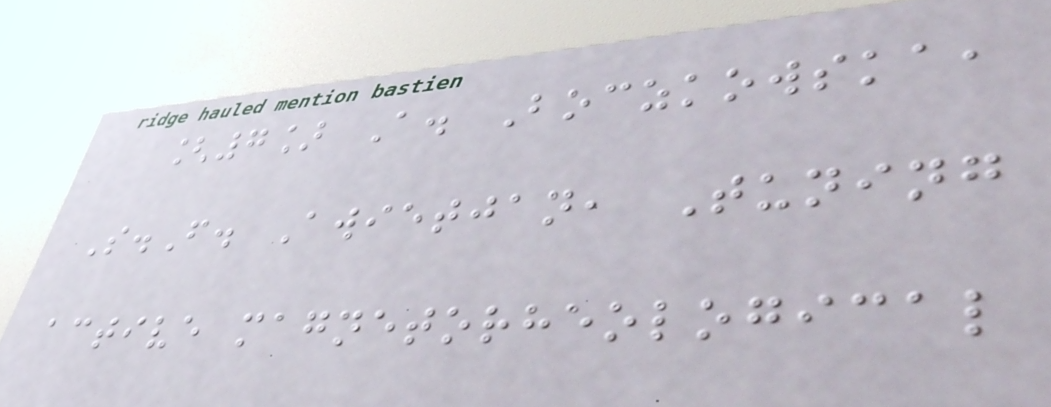[7] A. Boczkowska,
S.F. Awietjan, Tuning
active magnetorheological
